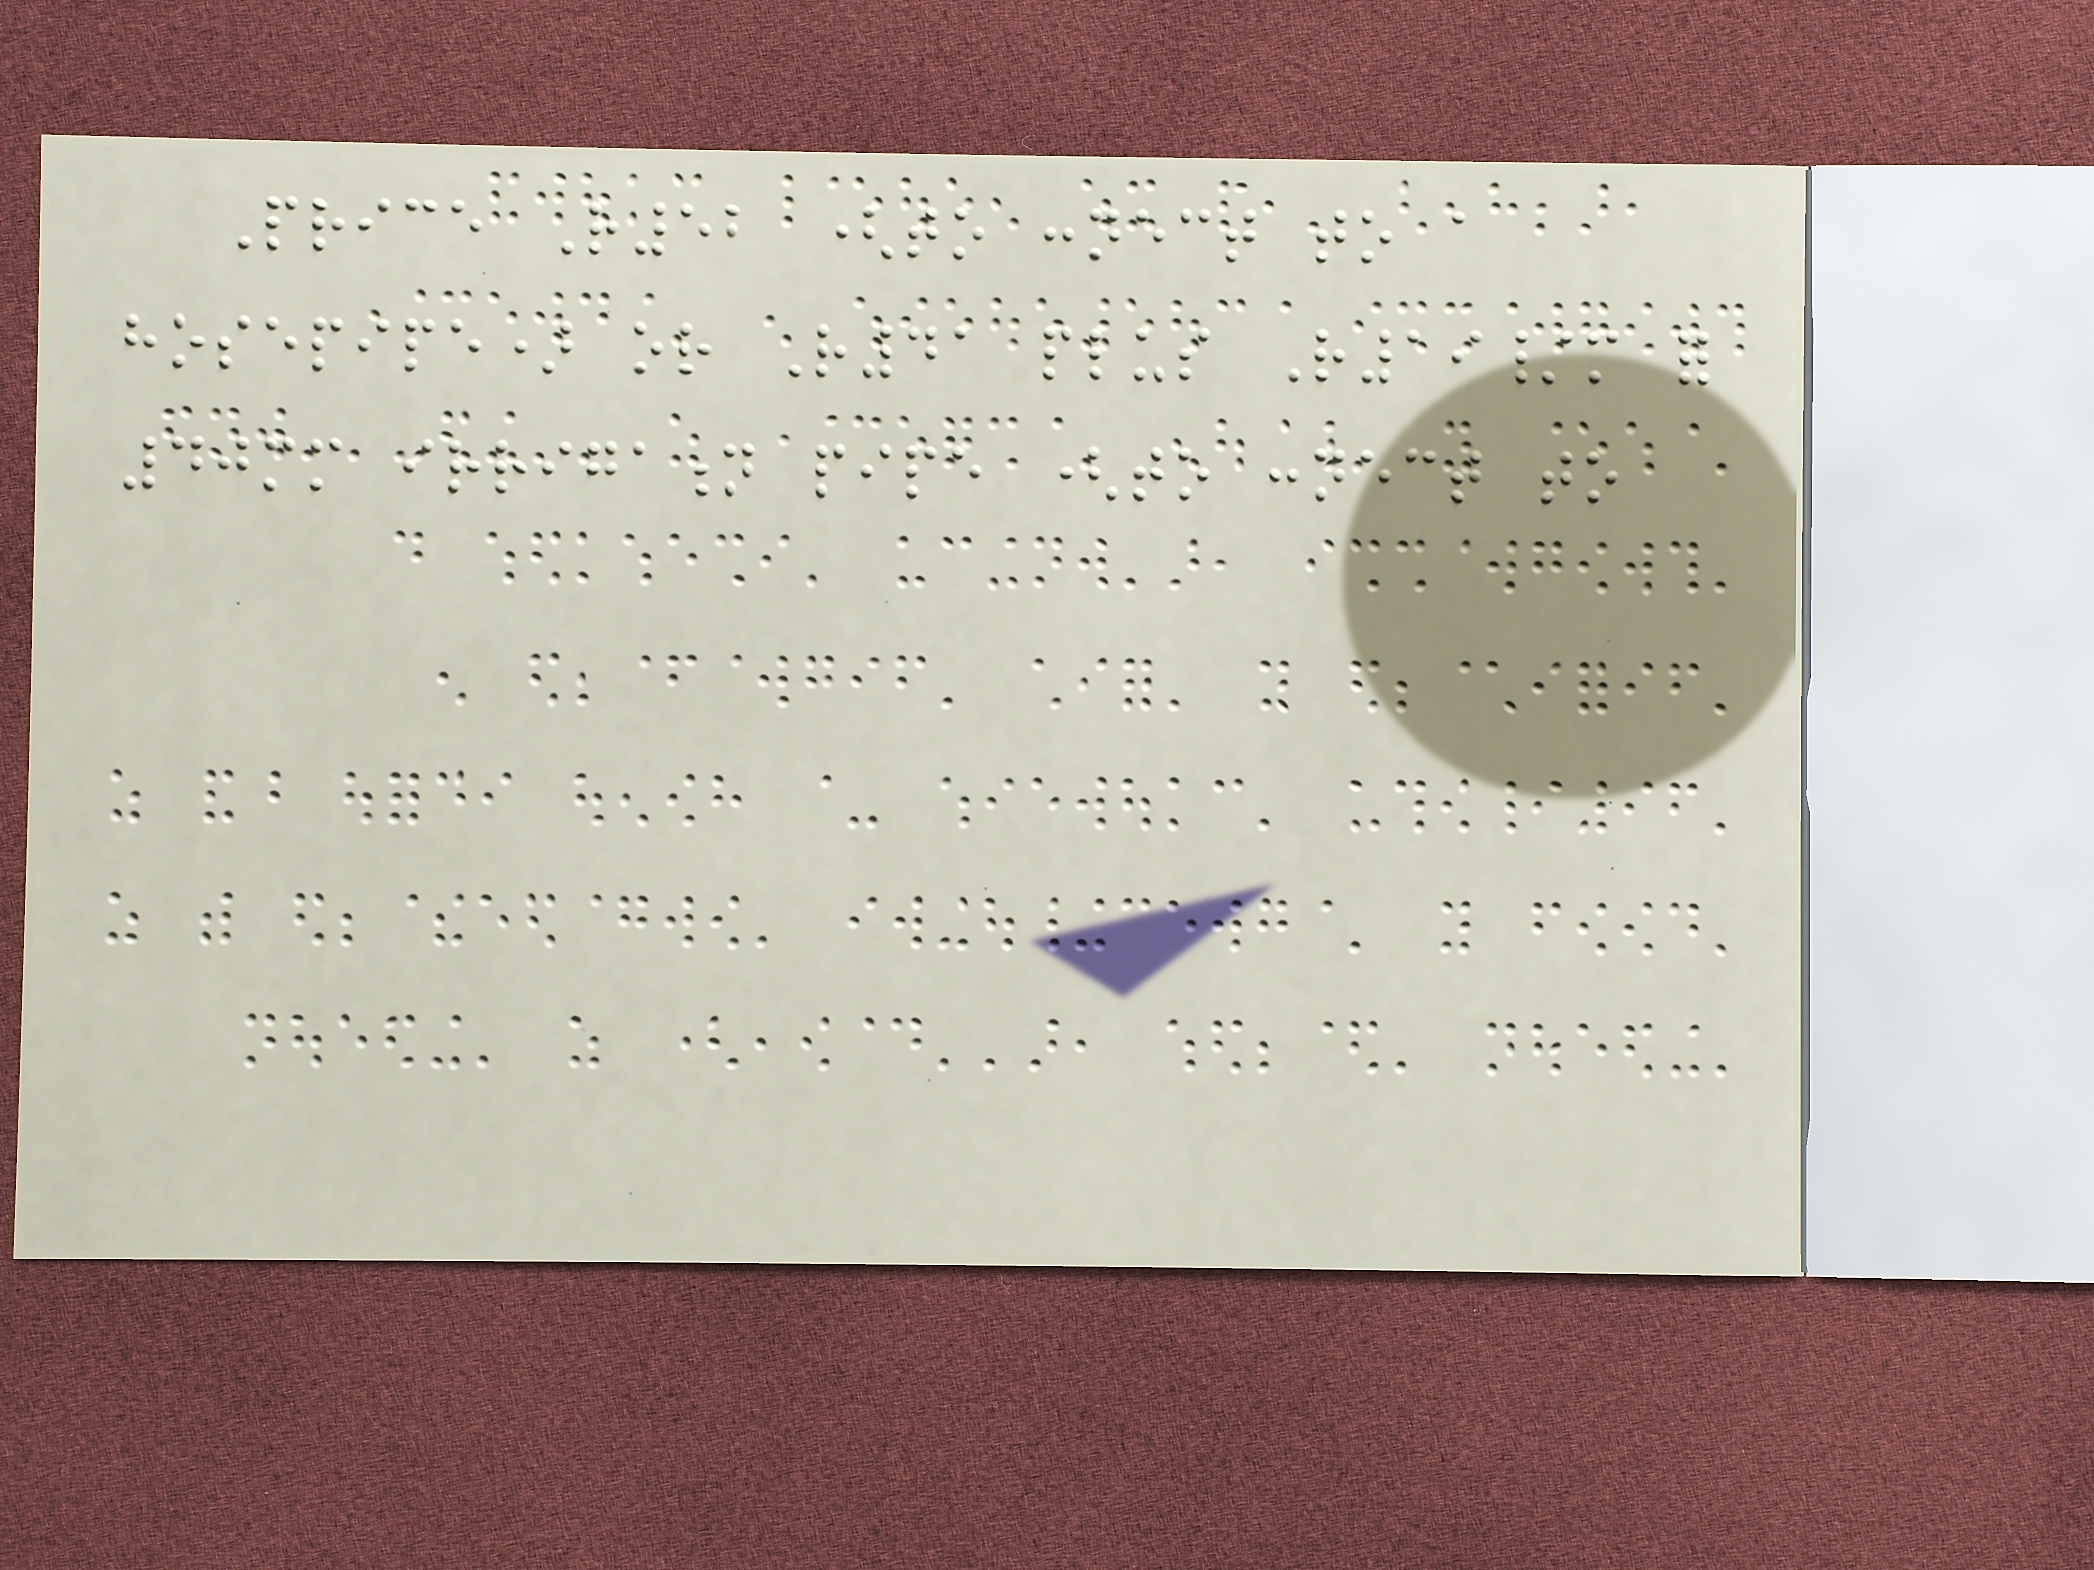Price R52 (to connect to a
hosepipe) or R41 plus R19/m for
40mm irrigation pipe (to connect to
